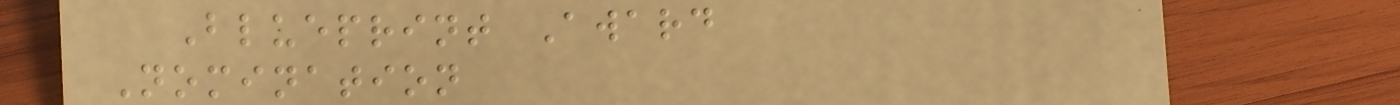Blueprint Award
Nomination
